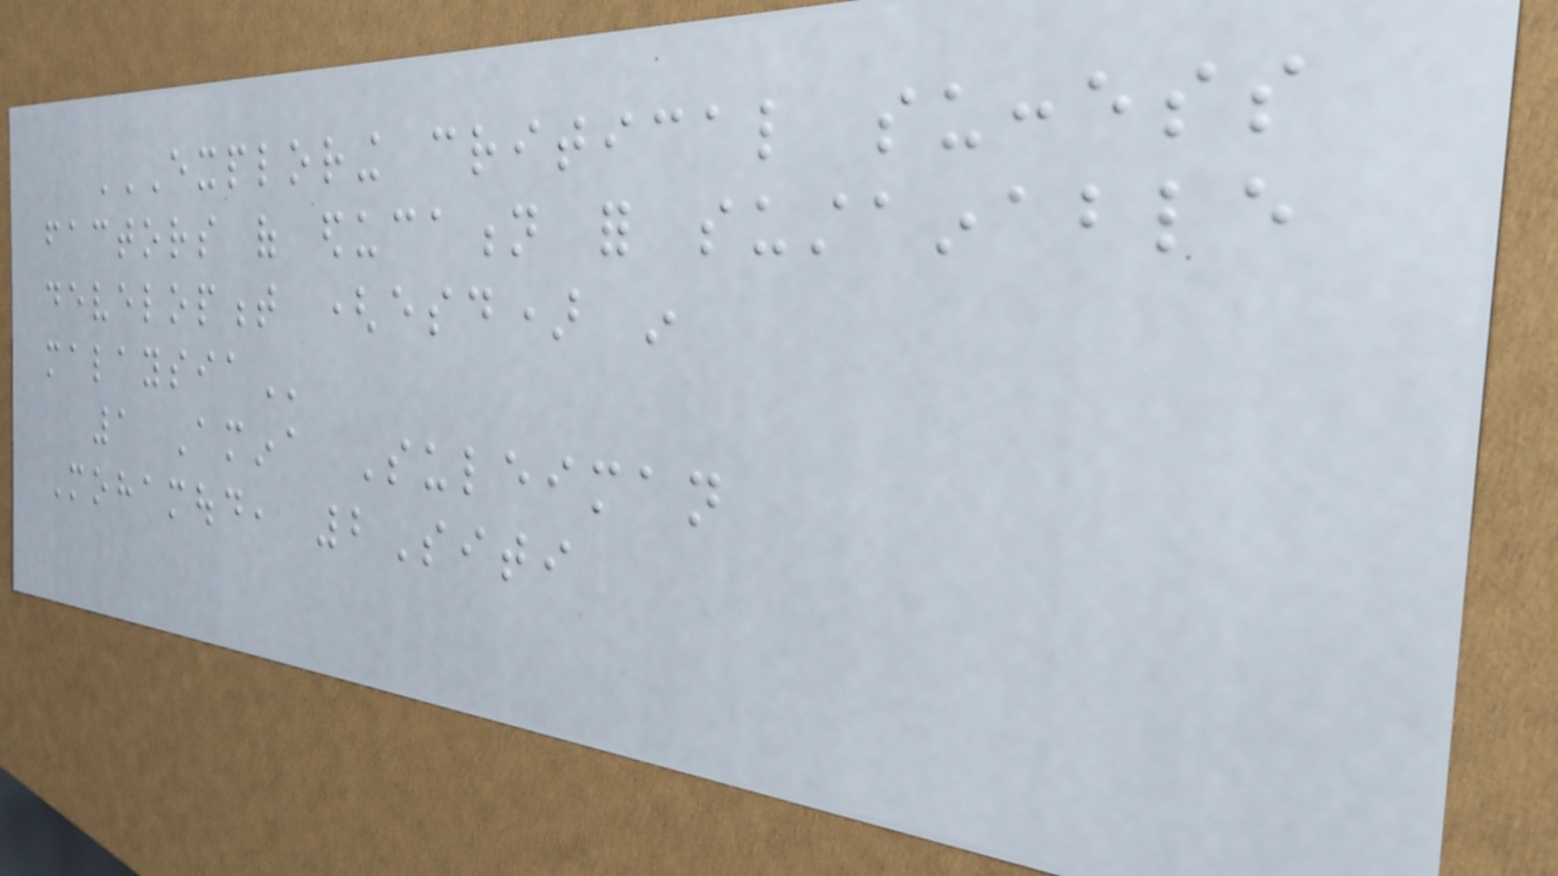EXPLORING CRITICAL SUCCESS
FACTORS OF EDUCATION FOR SUSTAINABLE
DEVELOPMENT (ESD) IN
MALAYSIA
1 Amina Suleiman
Mohamoud, 2Siti
